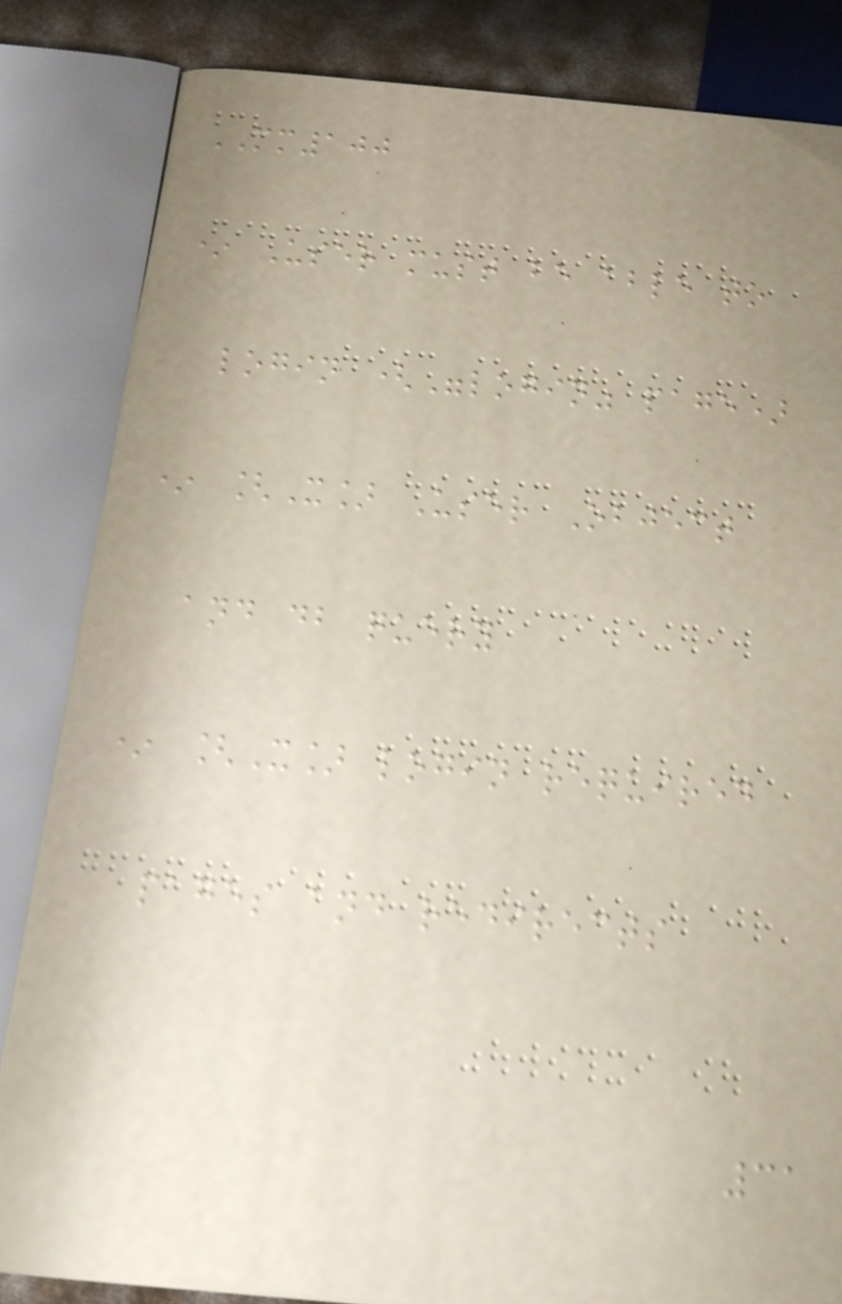MM100
* User must be able to
login ("login" page)
* [X] User Object
and db query
* [X] login required
pages and redirects
31
